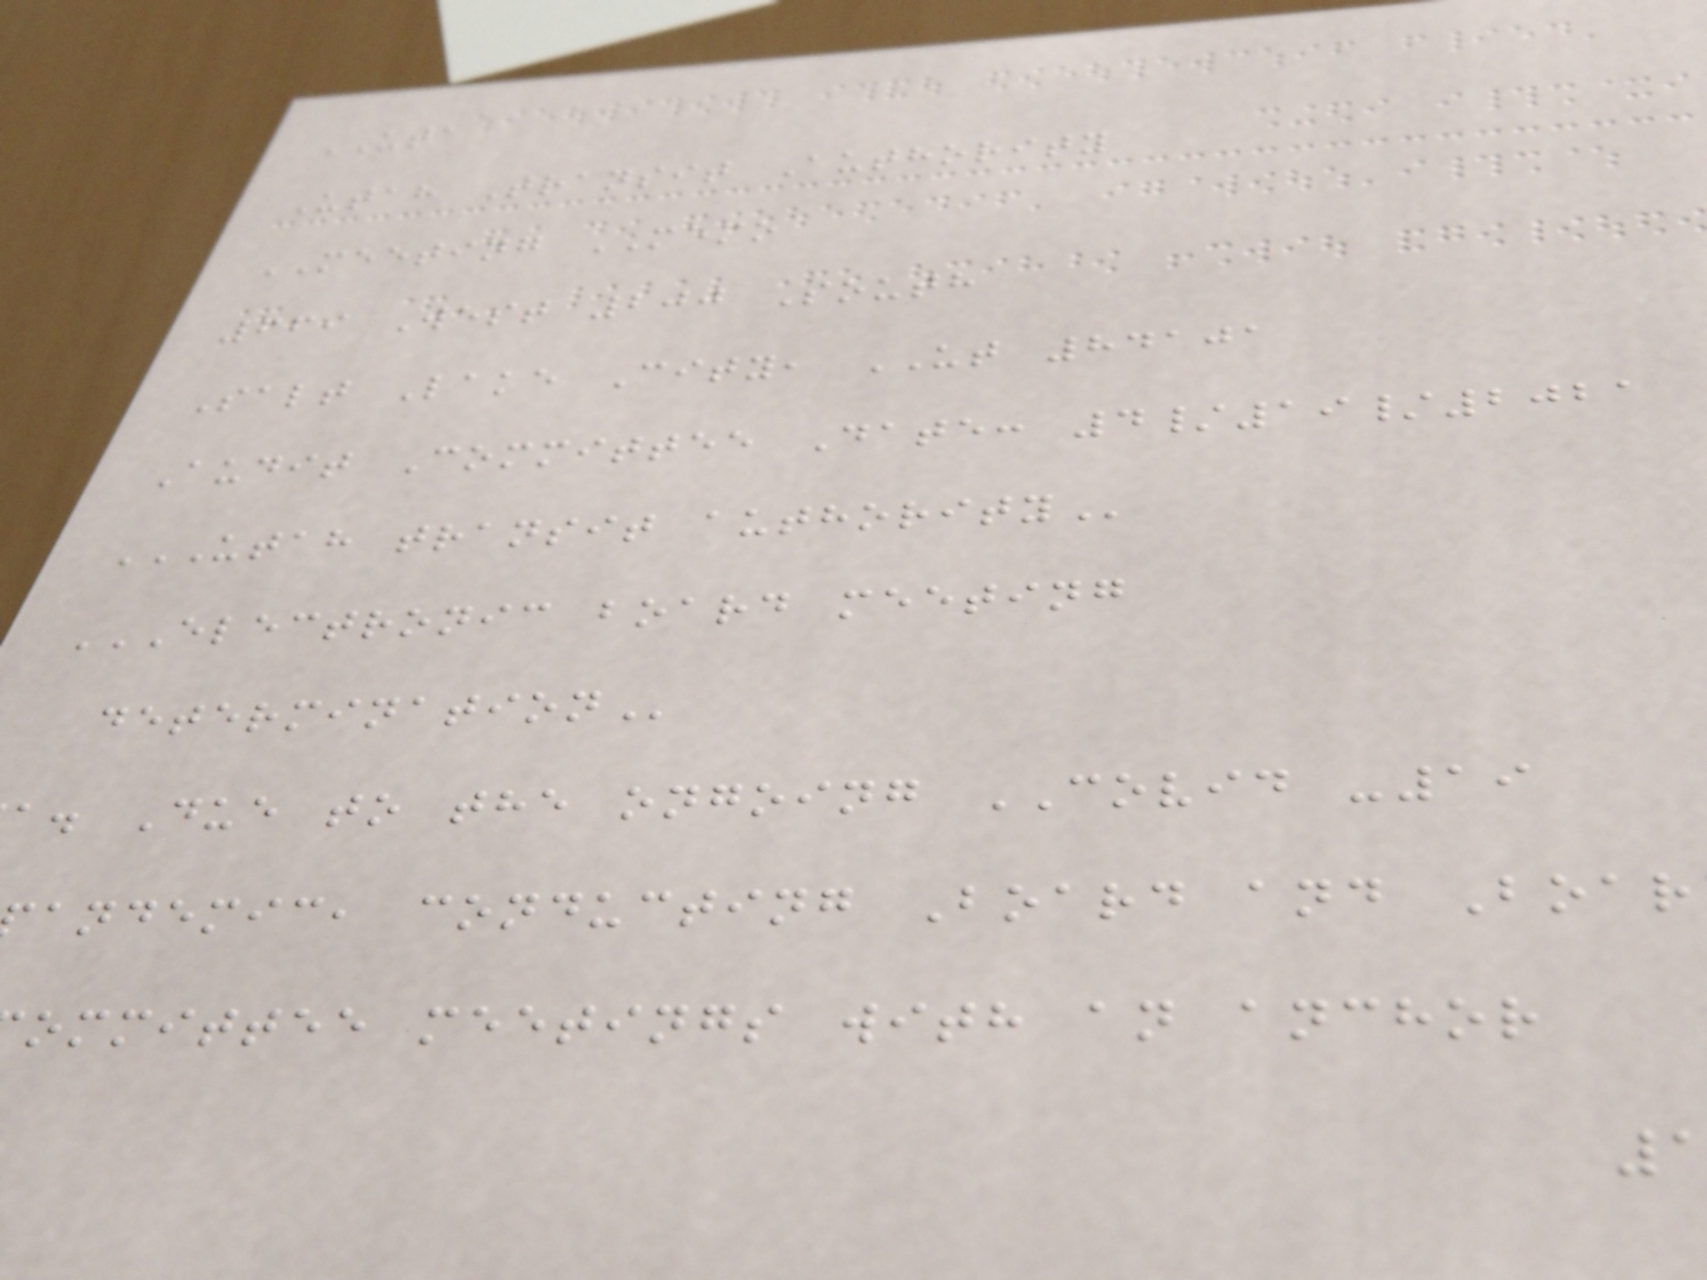UTA
Utah Transit Authority
MEETING MEMO
669 West 200 South
Salt Lake City, UT 84101
Audit Committee Date: 4/19/2021
UTAH TRANSIT AUTHORITY
ELECTRONIC BOARD MEETING
a. Due to the ongoing COVID -19
andemic, conducting Board and Boar
ommittee meetings with an anchor
